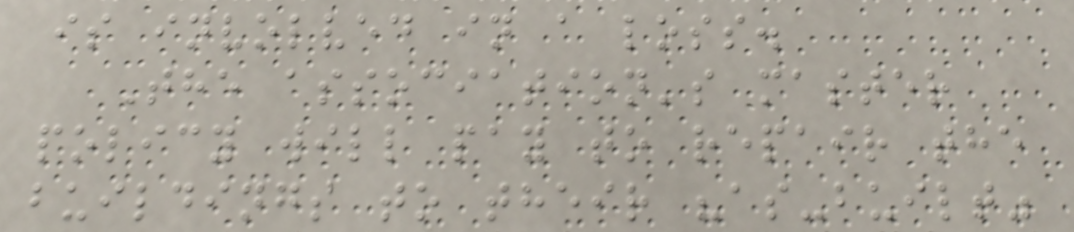is involved in a loss.
The association's master
policy will pay to repair the
buildings to their "as-built"
